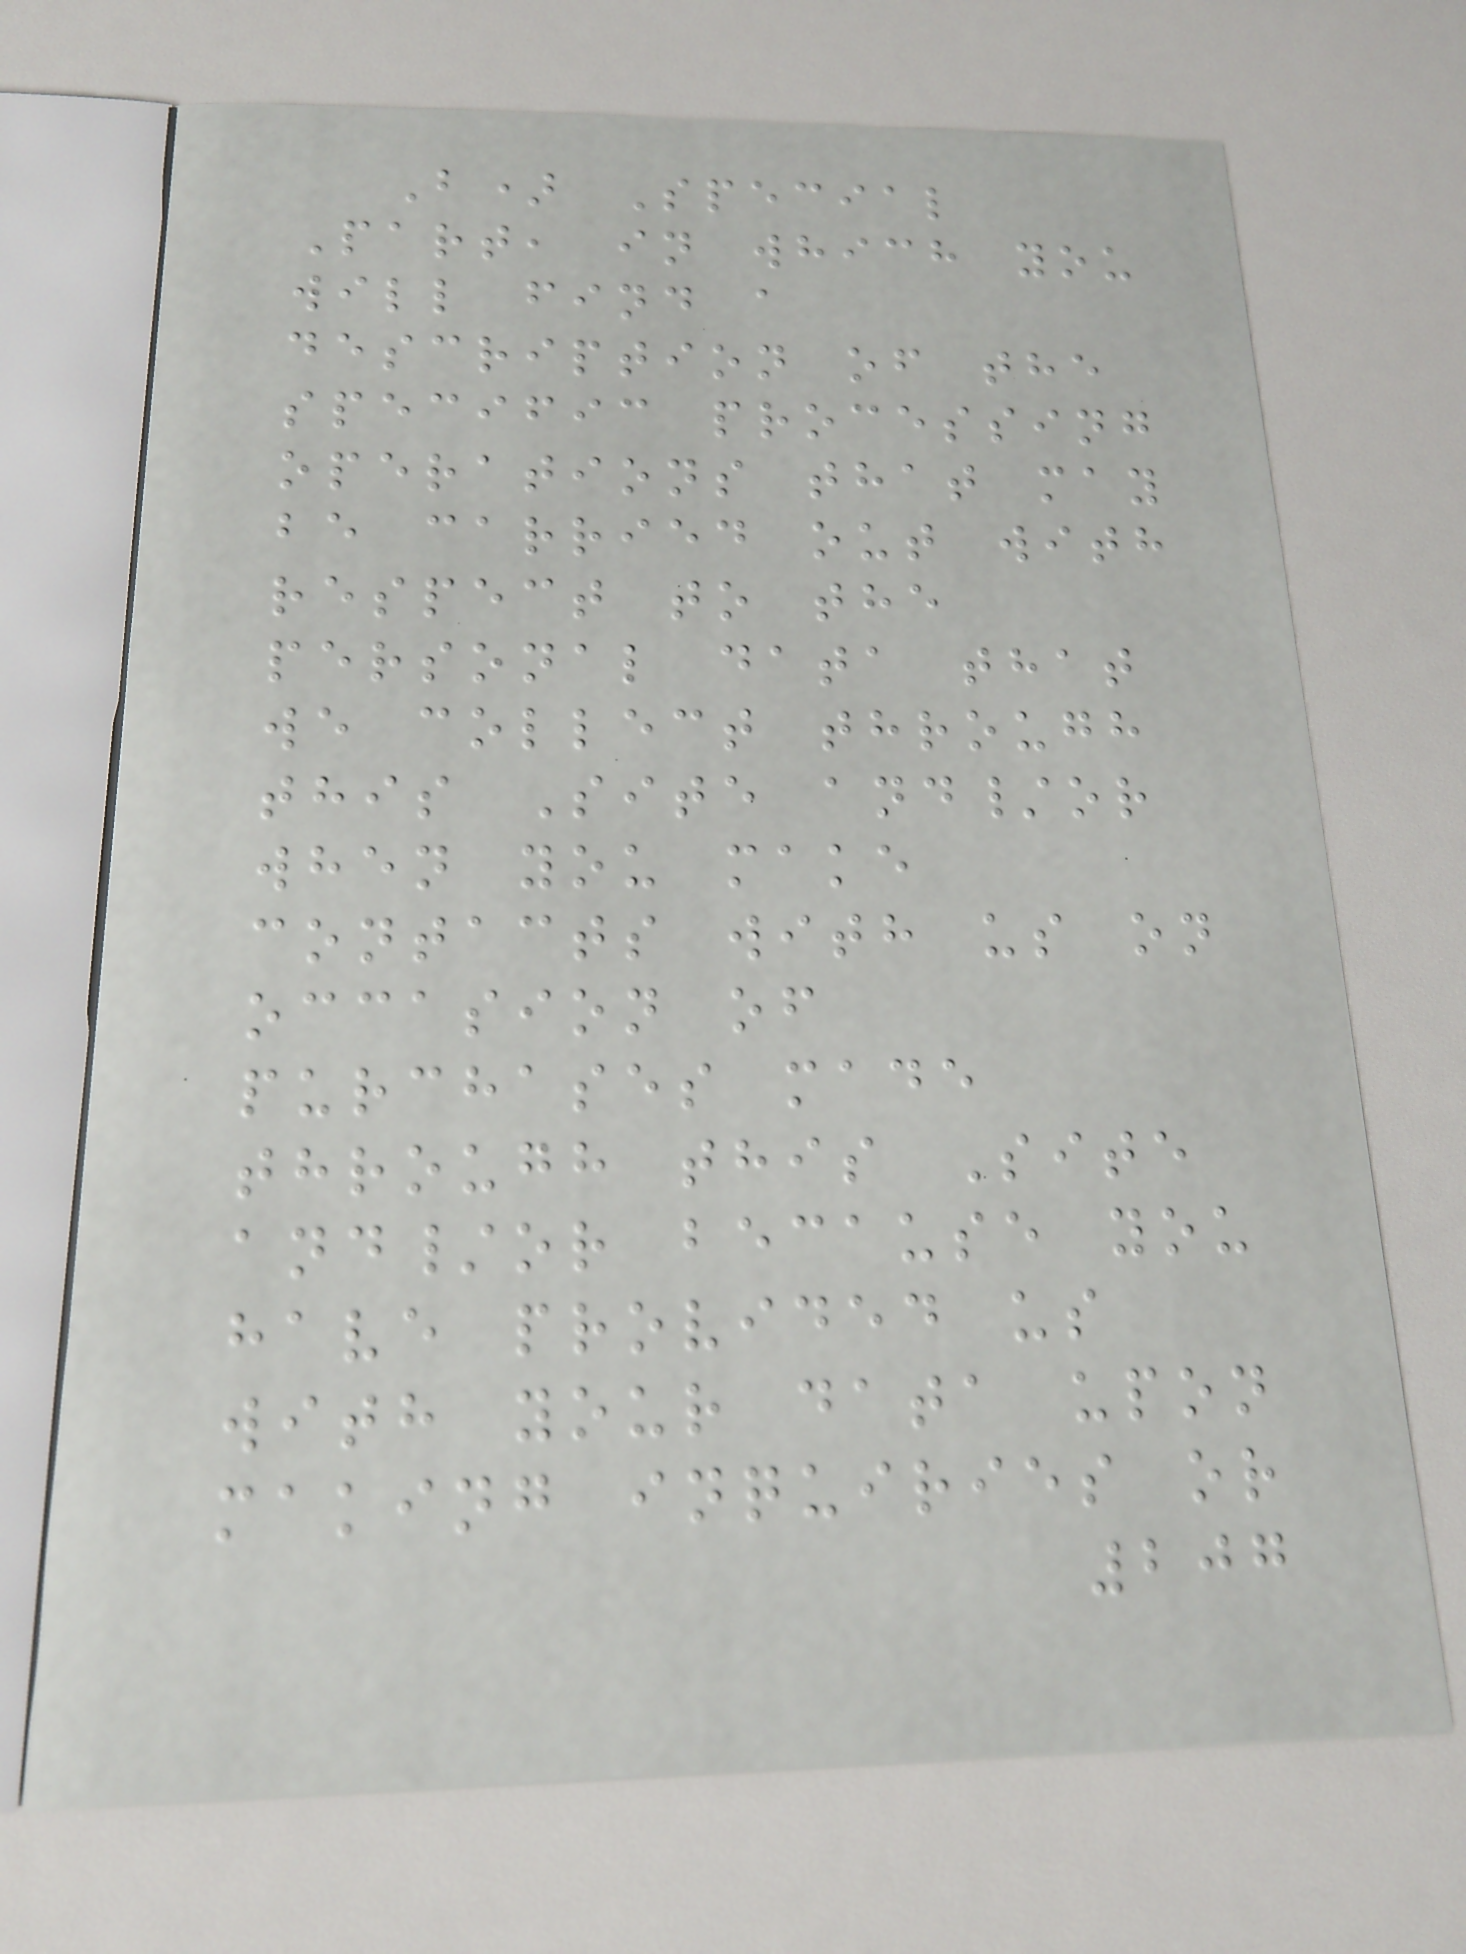B) Special
Part, in which you
will find a
description of the
specific processing
operations that may
be carried out with
respect to the
personal data that
we collect through
this Site and/or
when you make
contacts with us on
occasion of
purchases made
through this Site
and/or because you
have provided us
with your data upon
making inquiries or
207
